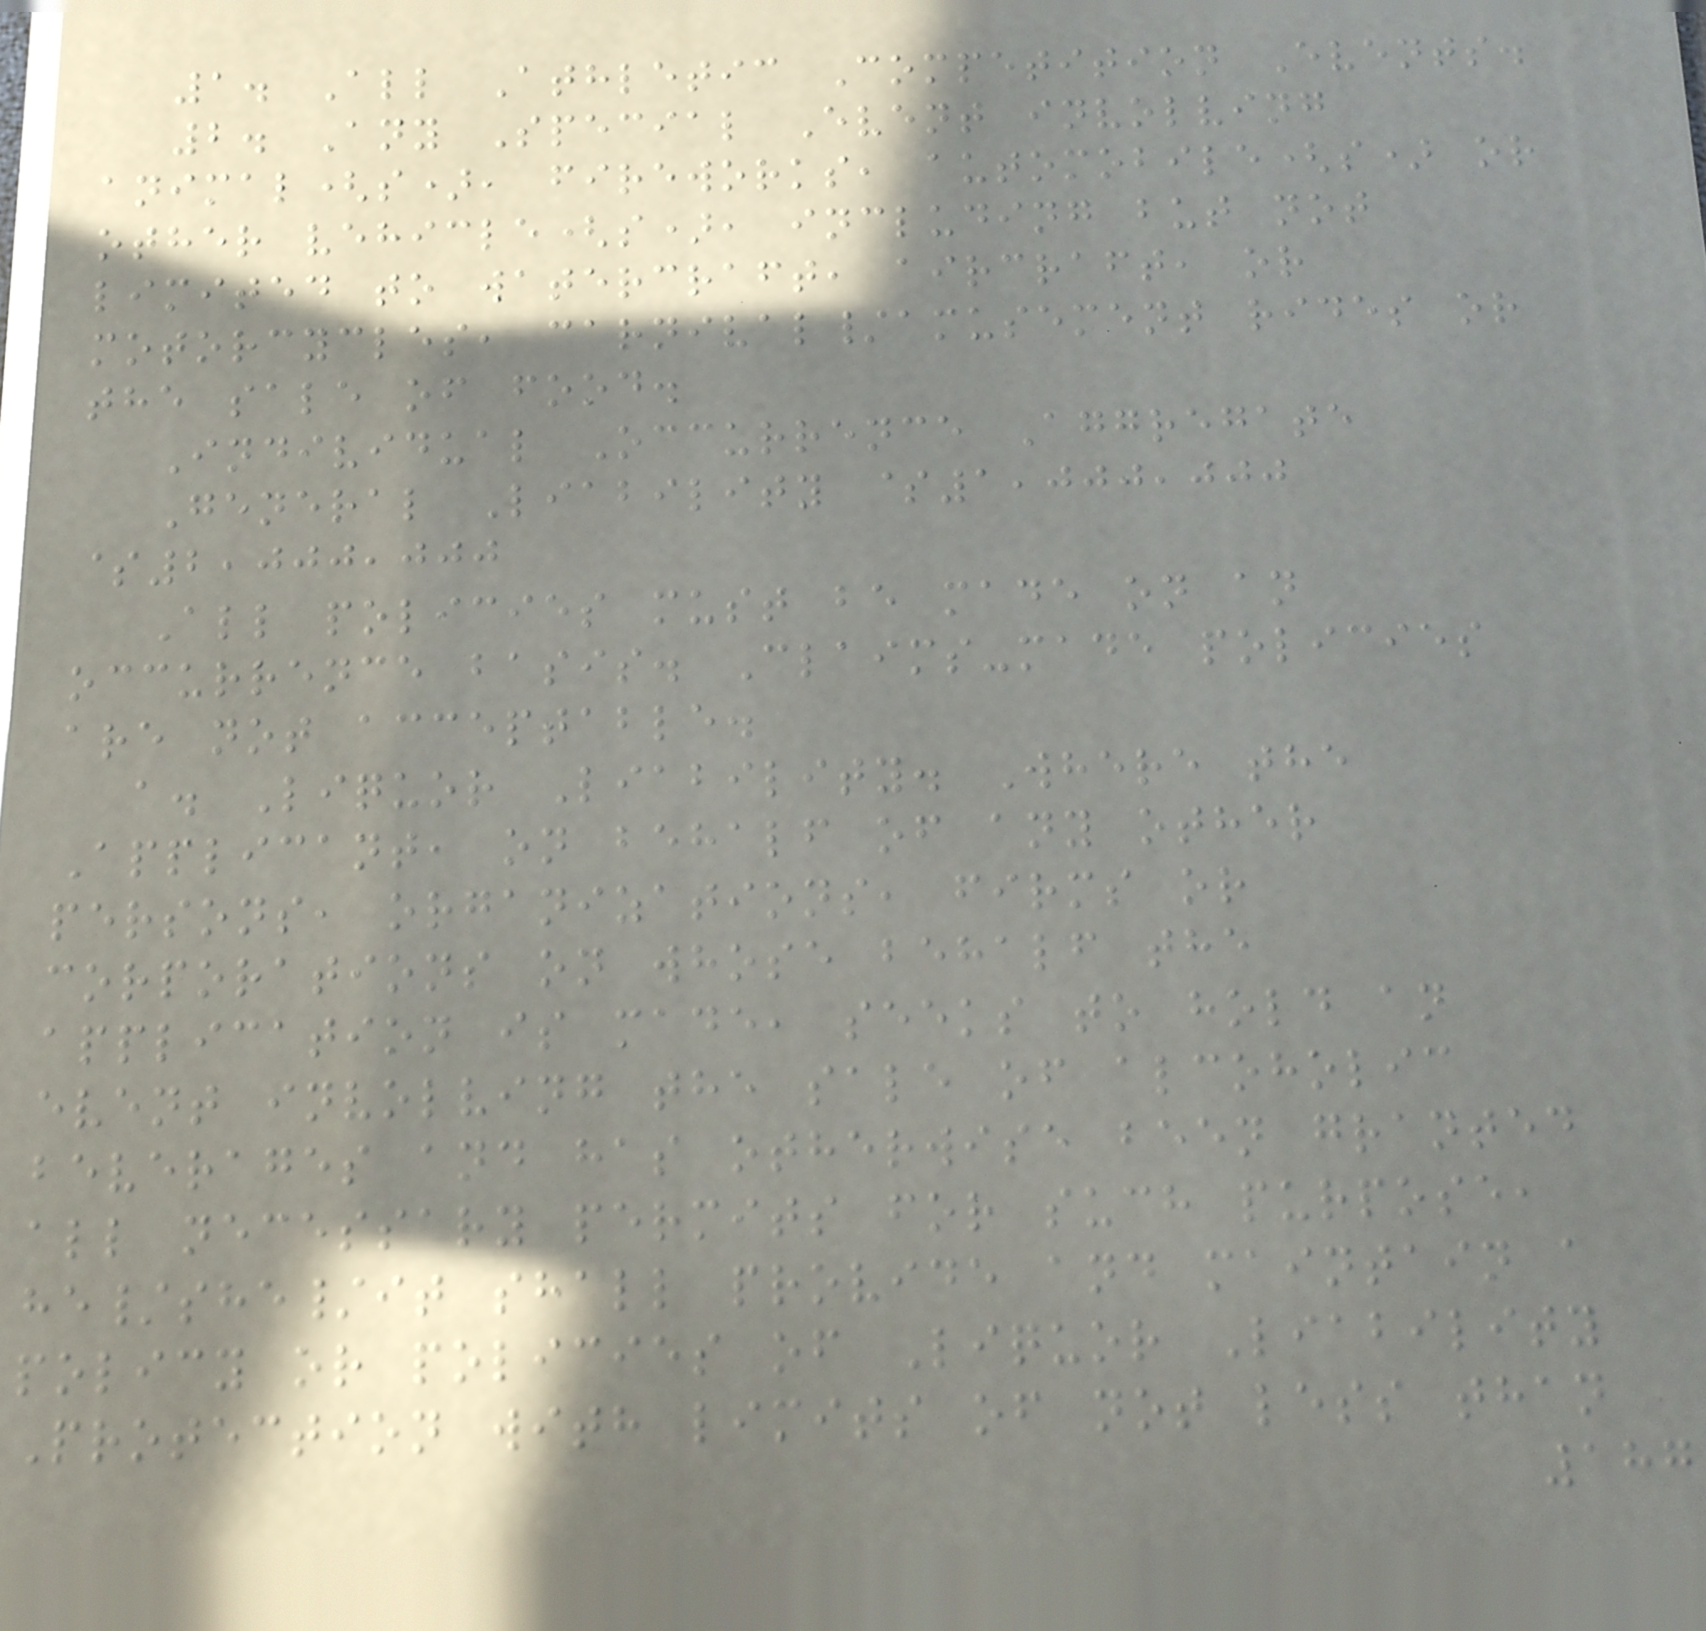1. All Athletic Competition Events.
2. Any Special Event involving
animal(s), fireworks, automobile(s) or
other vehicle(s), including but not
limited to watercraft, aircraft, or
motorcycles, carnival/amusement rides or
the sale of food.
Individual Occurrence Aggregate
General Liability $1,000,000
$2,000,000
All policies must be made on an
occurrence basis. Claims-made policies
are not acceptable.
a. Liquor Liability. Where the
Applicant, on behalf of any other
persons, organizations, firms or
corporations on whose behalf the
application is made, seeks to hold an
event involving the sale of alcoholic
beverages and has otherwise been granted
all necessary permits for such purpose,
he/she/it shall provide and maintain a
policy or policies of Liquor Liability
Protection with limits of not less than
187
